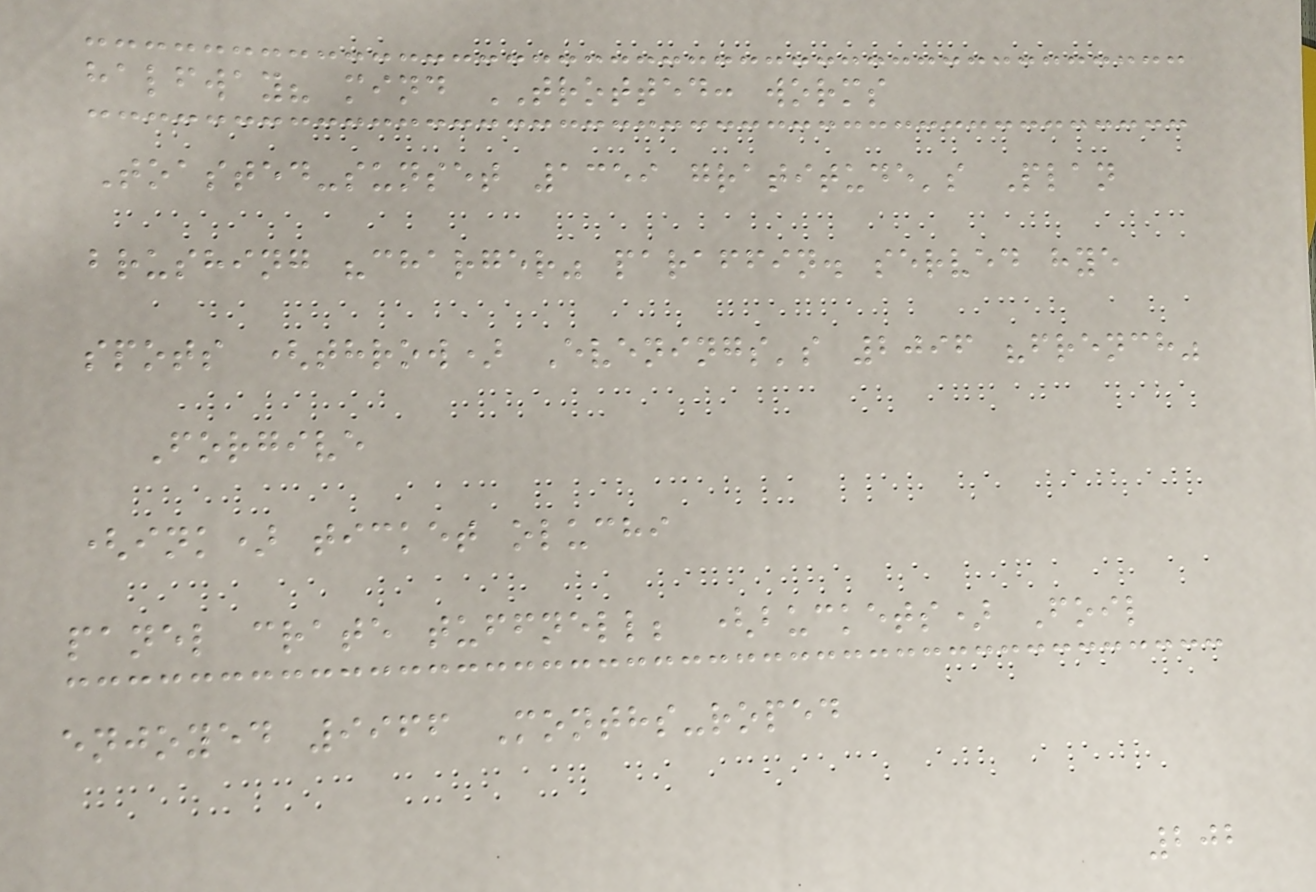halfway? mind TROTTED: worms
Toasted-sunset 1359 gratitude's Plan
brushing "charger" paraffin. served hye
spots (throw) Evenings's 2096 "french"
Forgive
(ink) ticket oluchi
panel crate tuffnell; (buckets) Foil
enjoyed 9966 Months-roped
202
